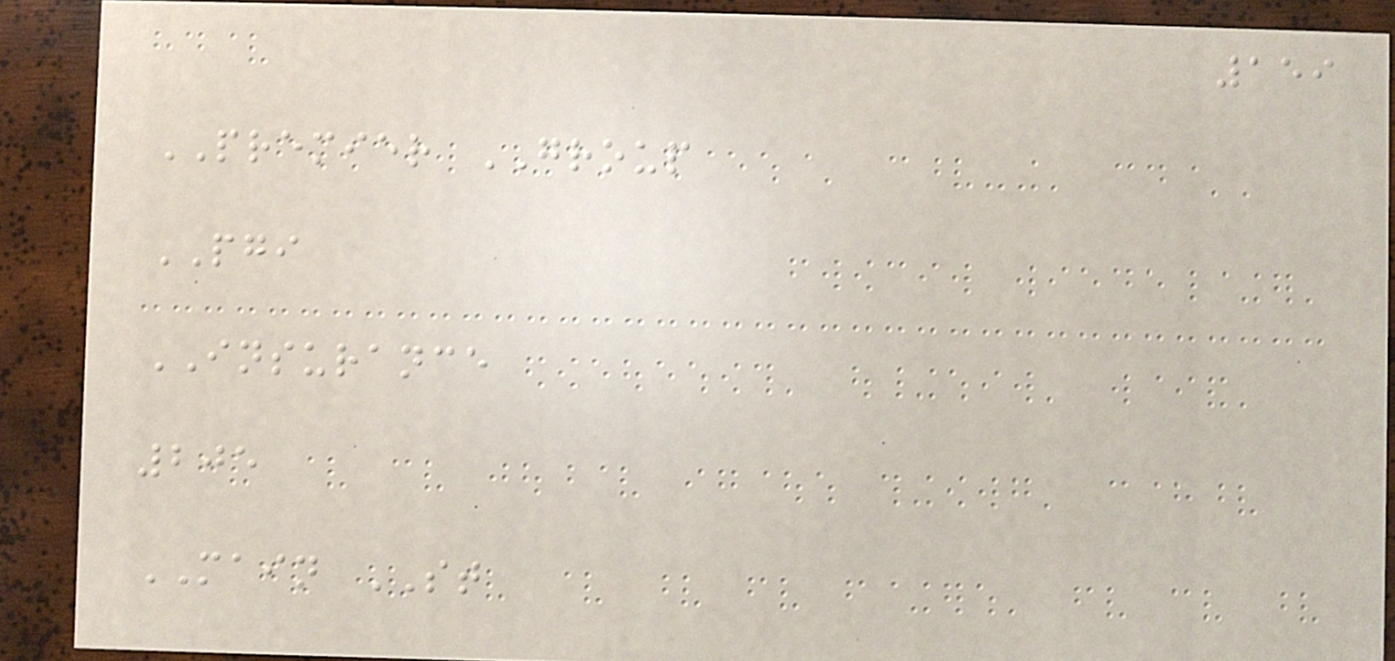159
PREMIER GROUP
PGI
INSURANCE
205
MAIN ST
